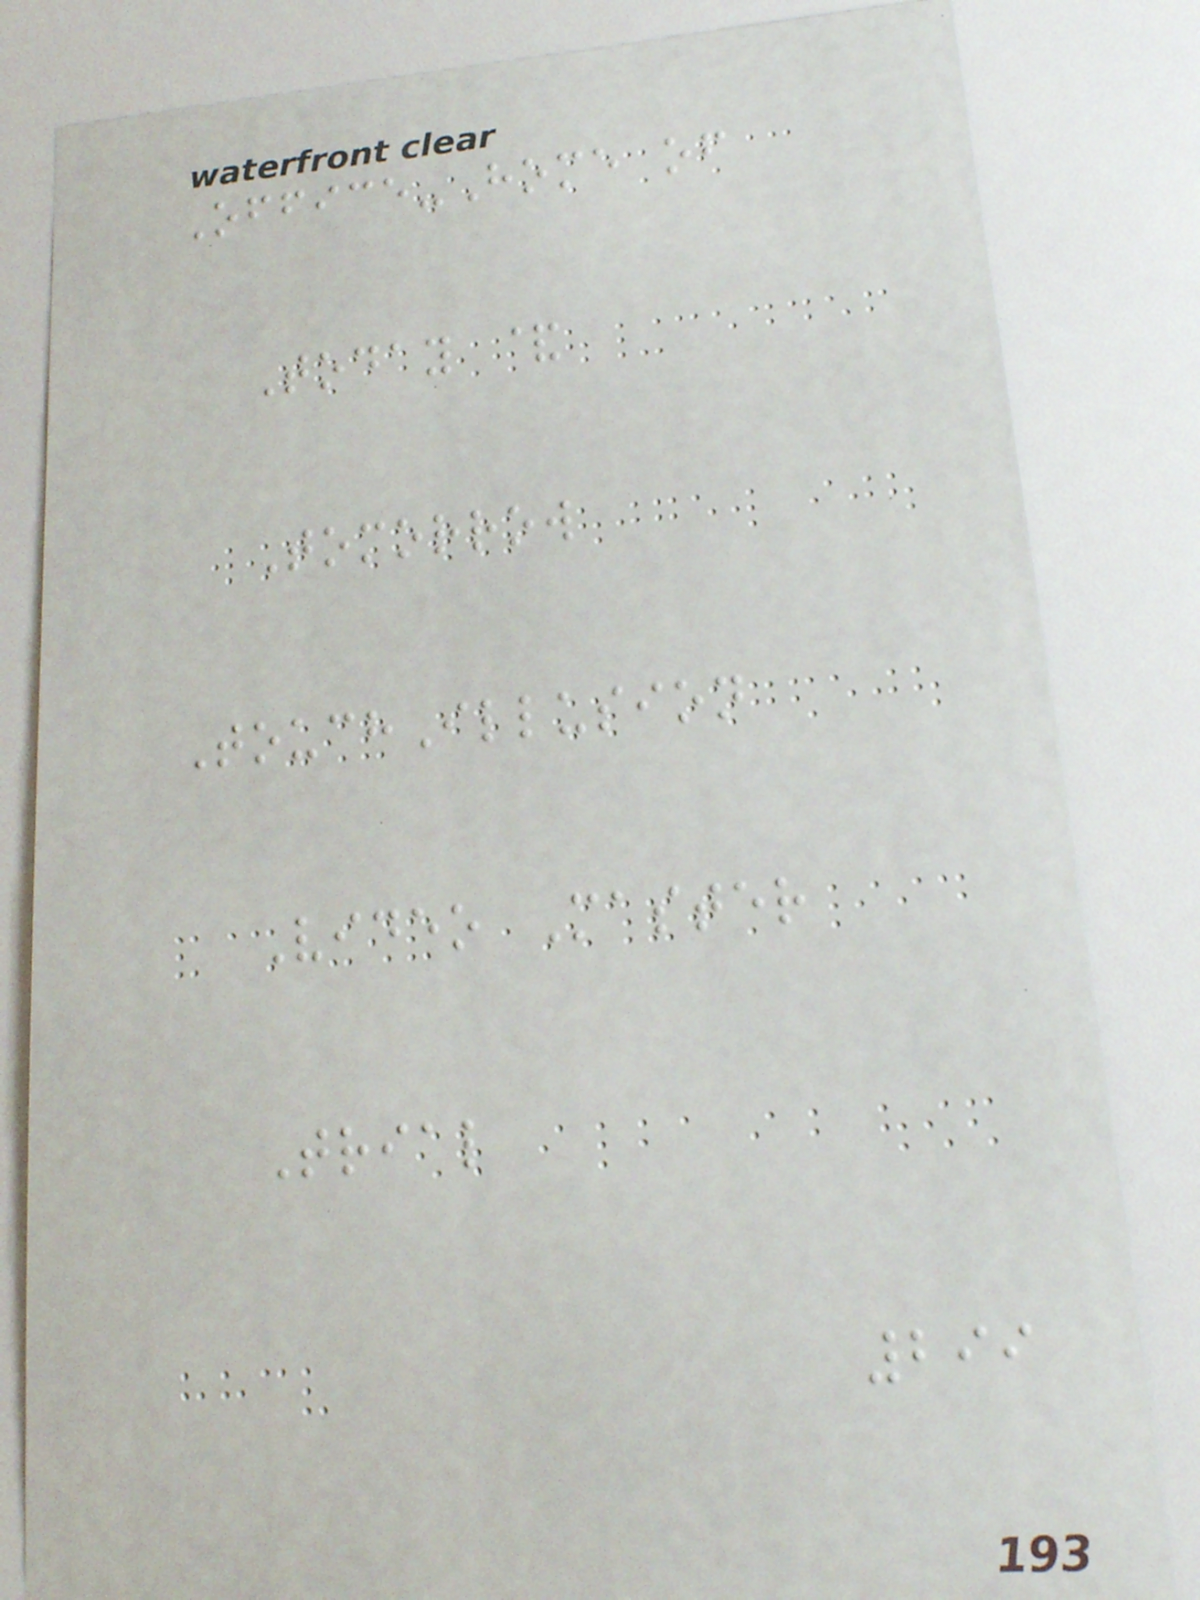Office-Home of
Today &
Tomorrow
TouchIllusion
Video Master
Trial
299
